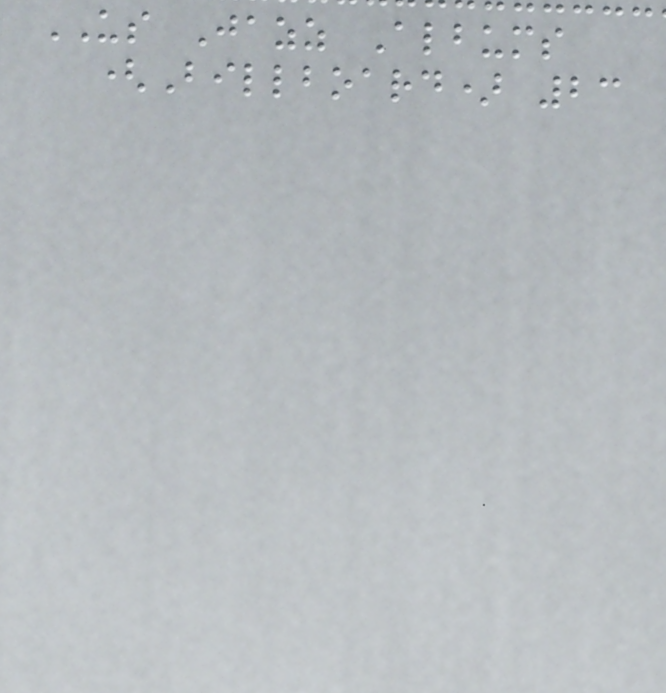US Jazz Albums
(Billboard) 23
